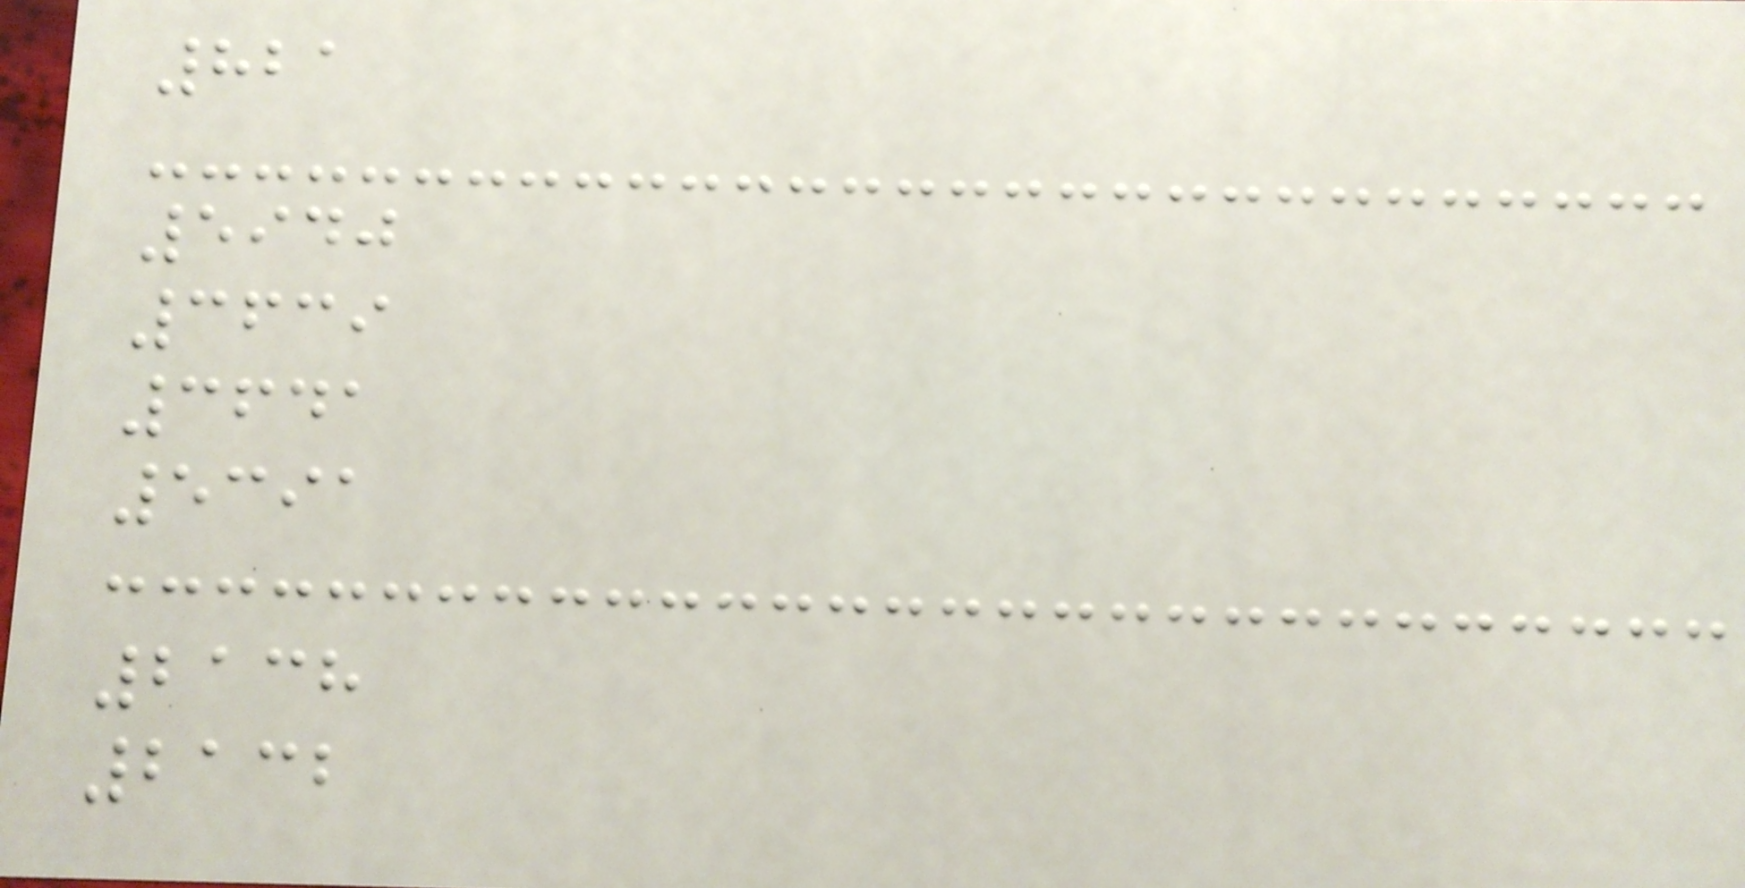821
5940
3639
3641
5391
2138
2132
